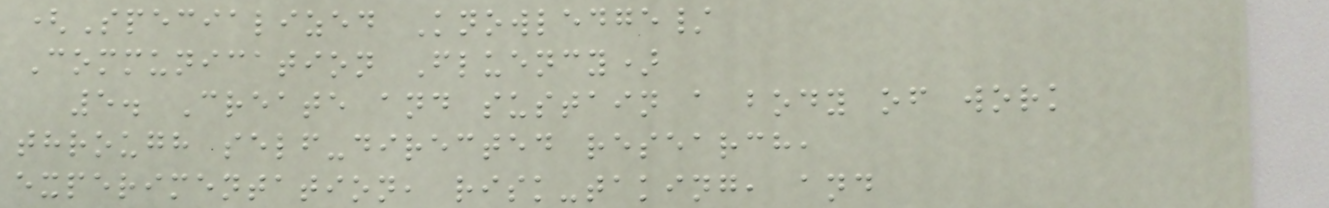(Specialized Knowledge/
Communication Fluency)
5. Create and sustain a body of work
through self-directed research,
experimentation, risk-taking, and
